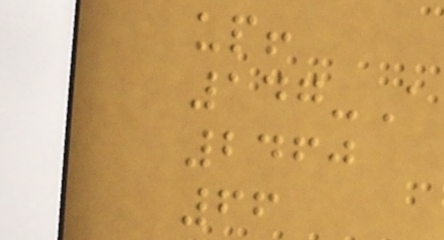up!
147-A
2460
66
